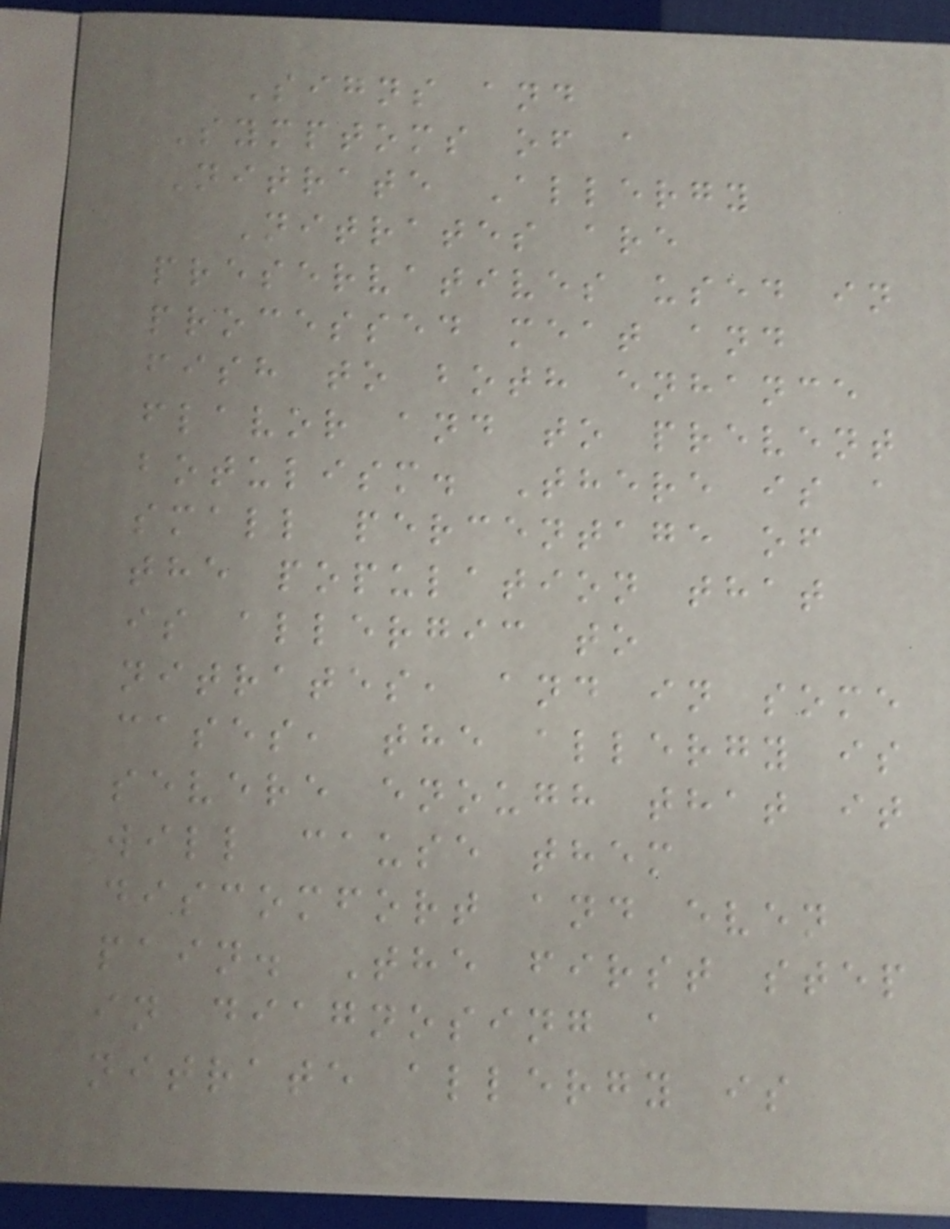Signs and
Symptoms of a
Nitrate Allergy
Nitrates are
preservatives used in
processed meat and
fish to both enhance
flavor and to prevent
botulism. There is a
small percentage of
the population that
is allergic to
nitrates, and in some
cases, the allergy is
severe enough that it
will cause them
discomfort and even
pain. The first step
in diagnosing a
nitrate allergy is
